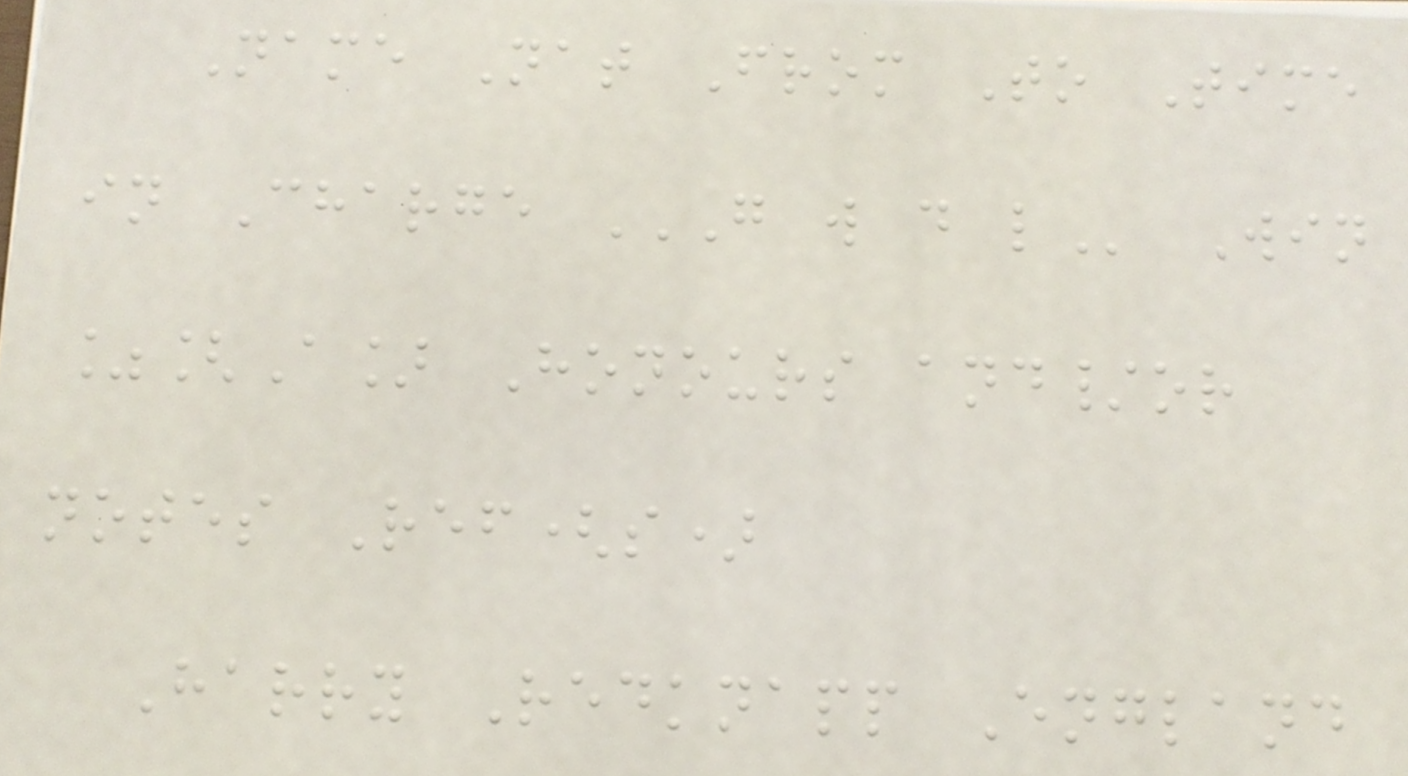Name Nat From To Time
in Charge G W D L Win
%[A] Honours and/or
notes Ref(s)
Harry Redknapp England
